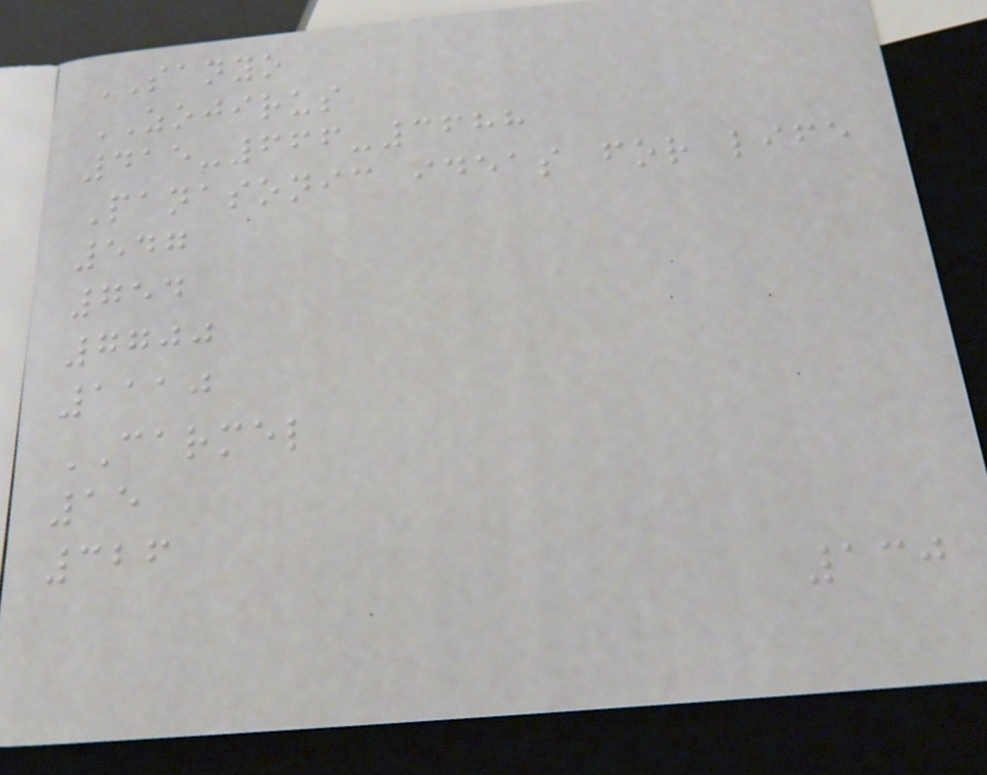SANYO
ZOJIRUS
415-666-3688
Panasonic ideas for life
547
754
7700
1110
CARMEL
15
326
130
